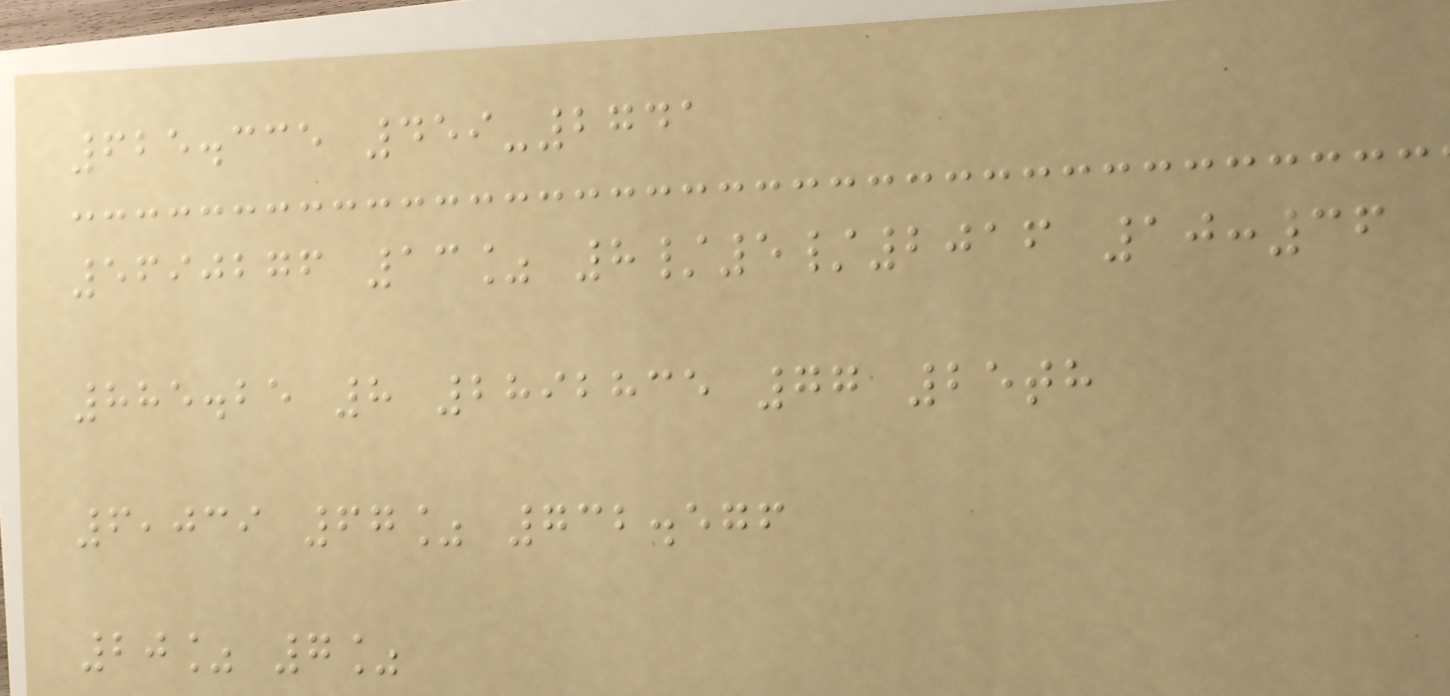625.335 459-2741
5690276 13% 8/5/2016 10:36
885.25 8 2892835 77 25th
6,039 67% 732.576
20% 7%
